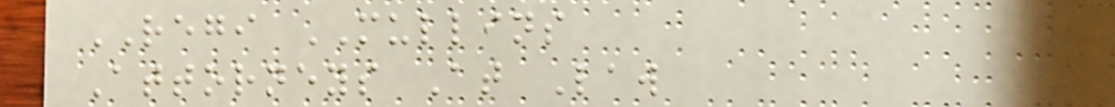REGI MULLINS
Attorneys At Law
